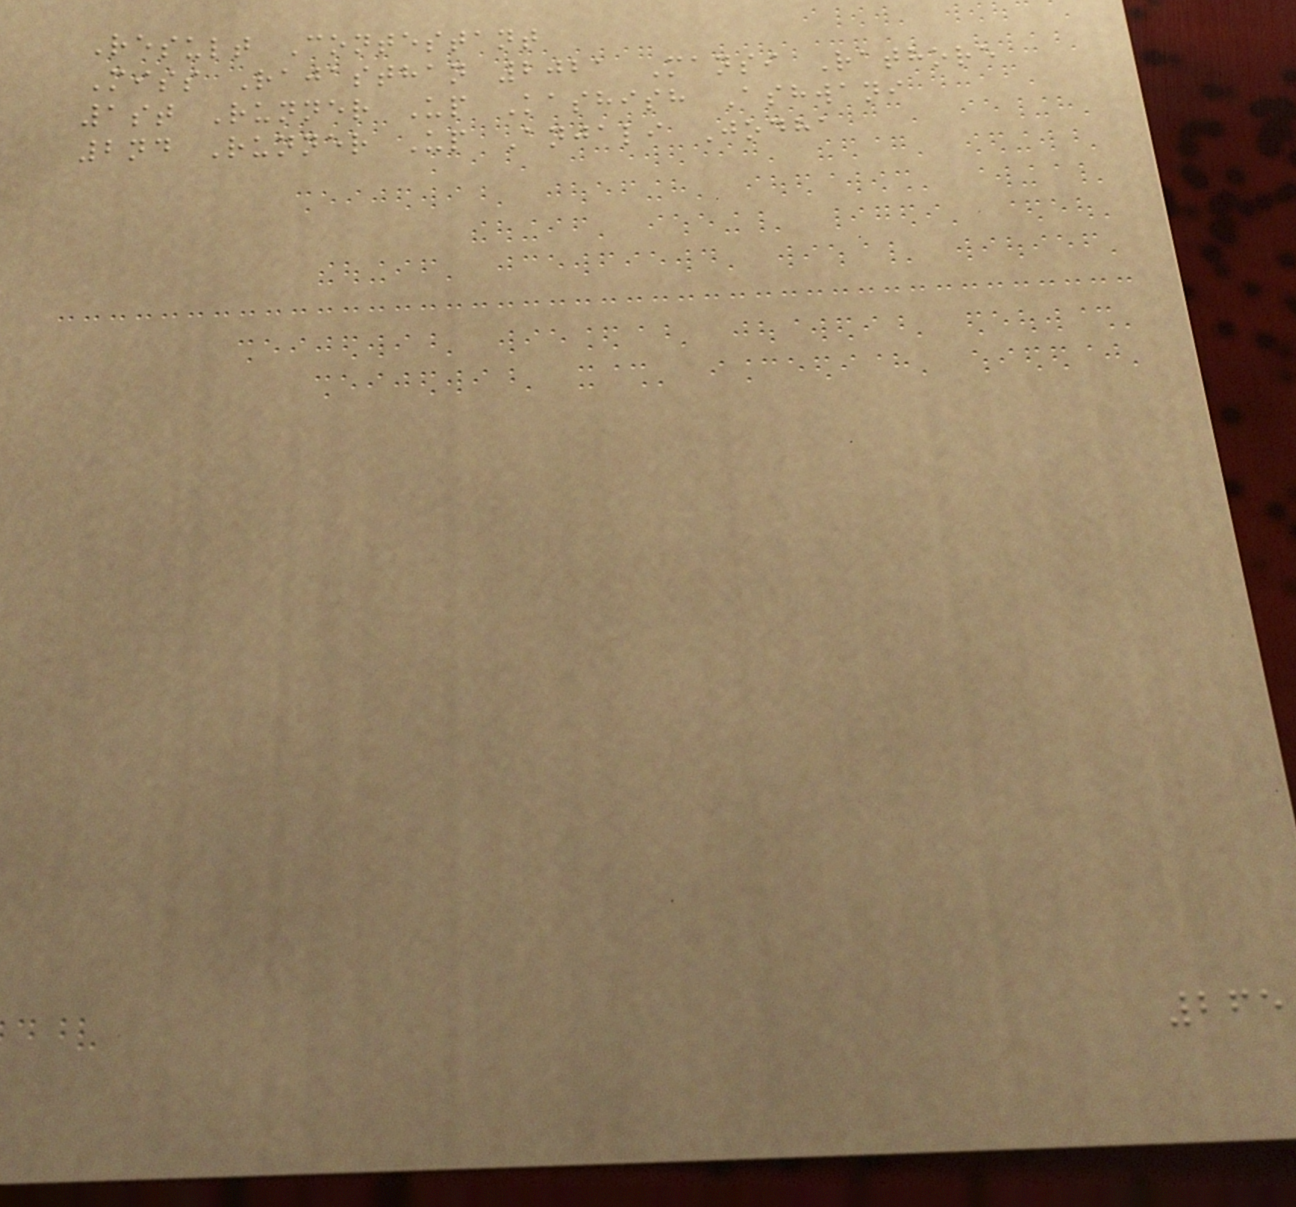Result Contestant
Miss Rajasthan 2021 Mansi Rathore
1st Runner Up Kashish Ashwani
2nd Runner Up Anjali Jodha
265
